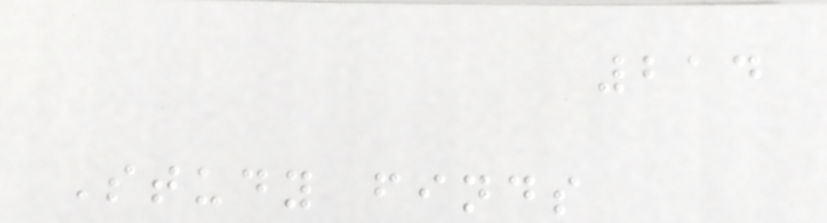214
Study finds
